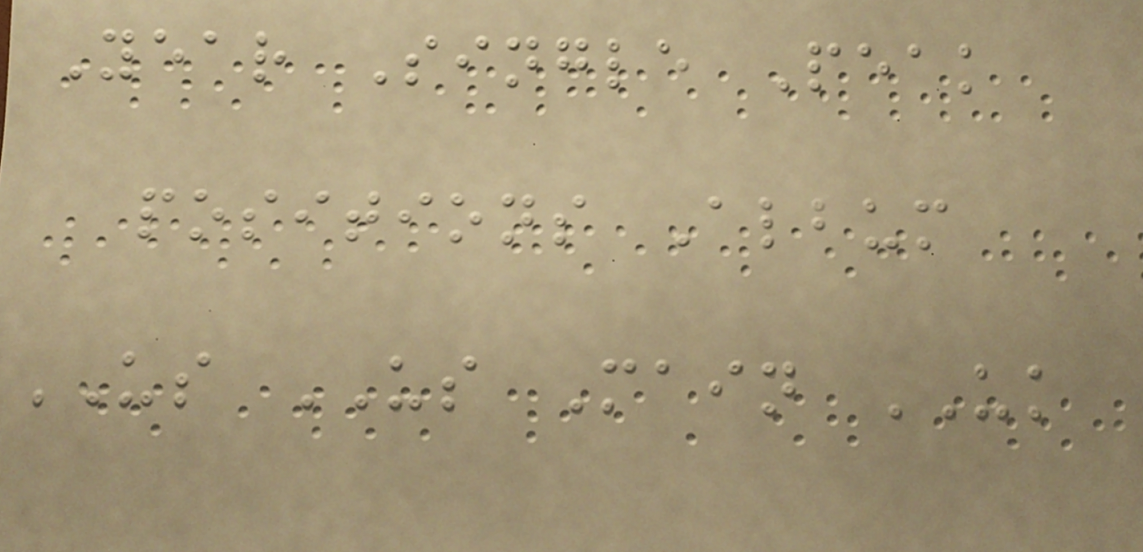Year Single Peak
positions Album
US US Main UK
